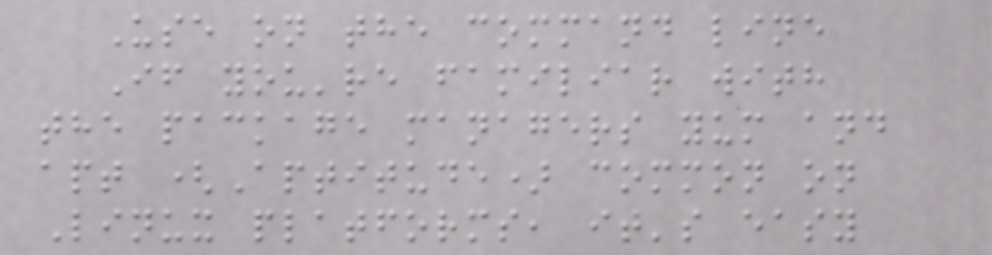Use on the command line
If you're familiar with
the package managers yum and
apt (Aptitude) common on
Linux platforms, it's easy
